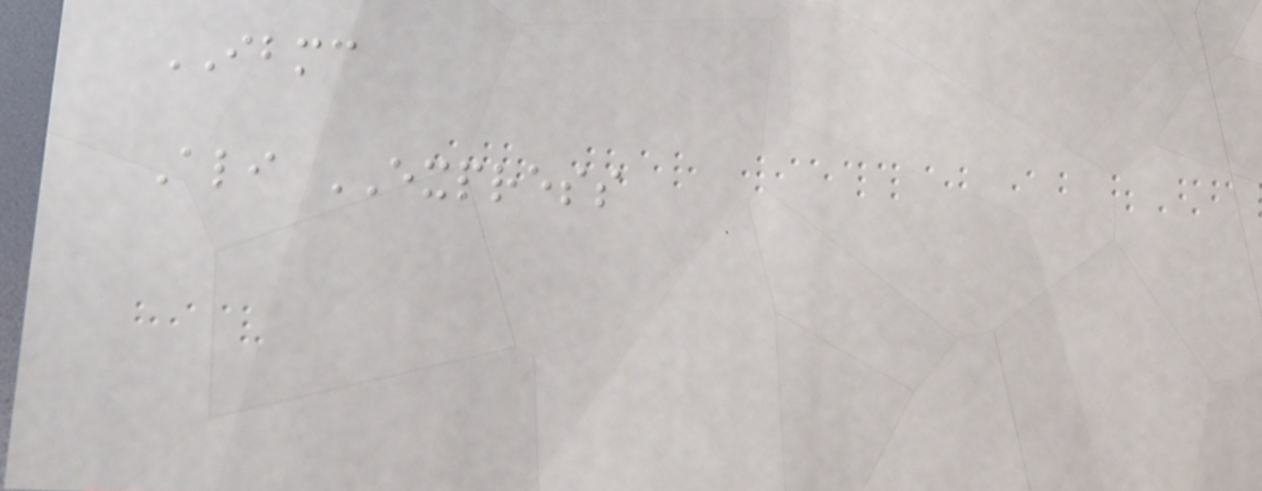IBMC
Ali EXPRESS
